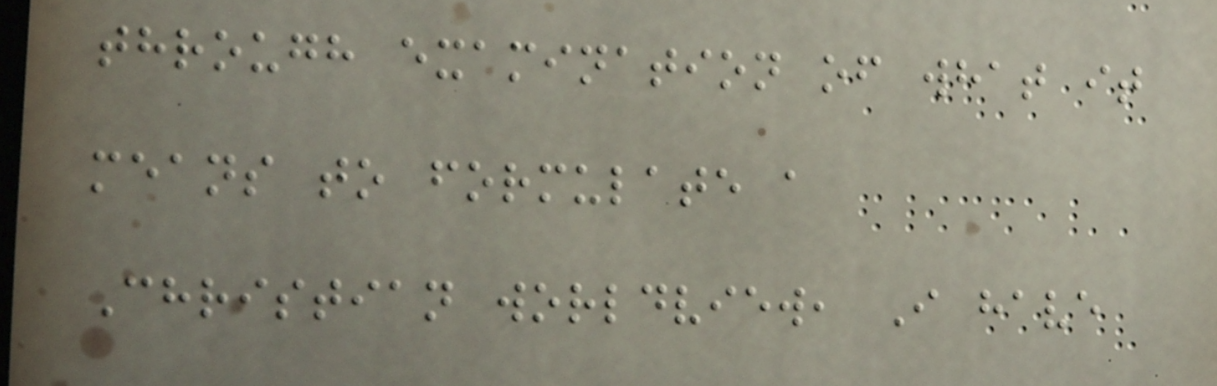through examination of what it
means to formulate a
Christian worldview, I have
